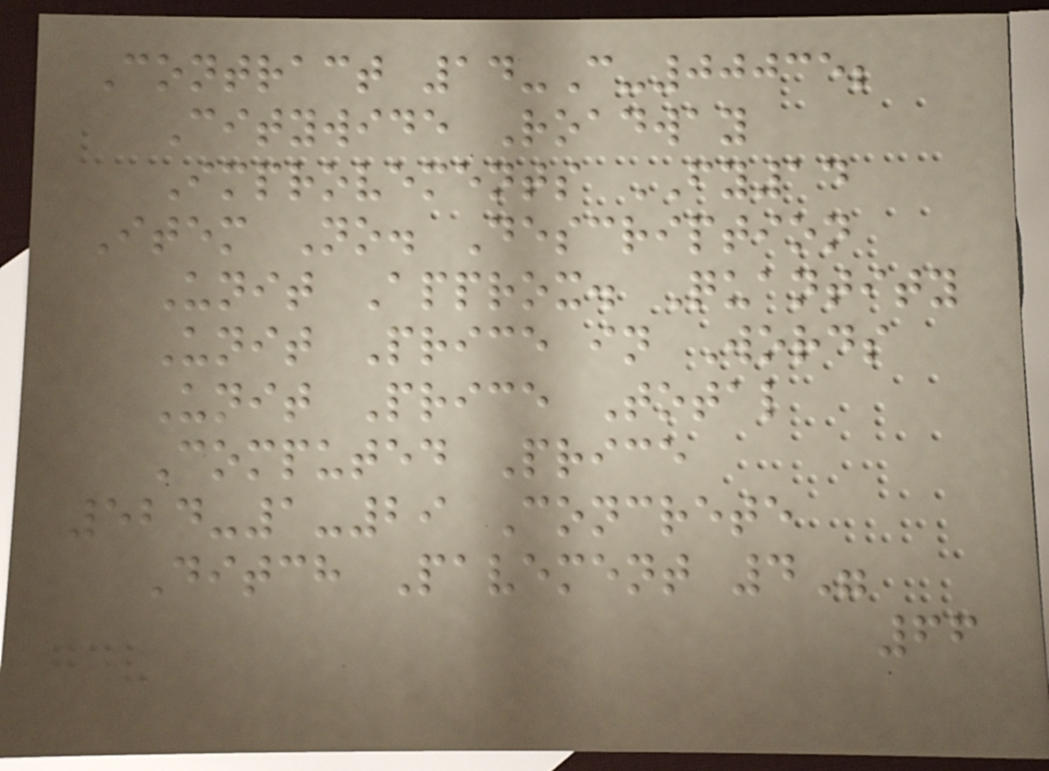Contract 14-C-00035;
Citywide Roadway
Improvements FY14
Item No. Description
Unit Approx. Quantity
Unit Price in Words
Unit Price Total
Computed Price
524-1-29 Concrete
Ditch Pavement 4"
66
